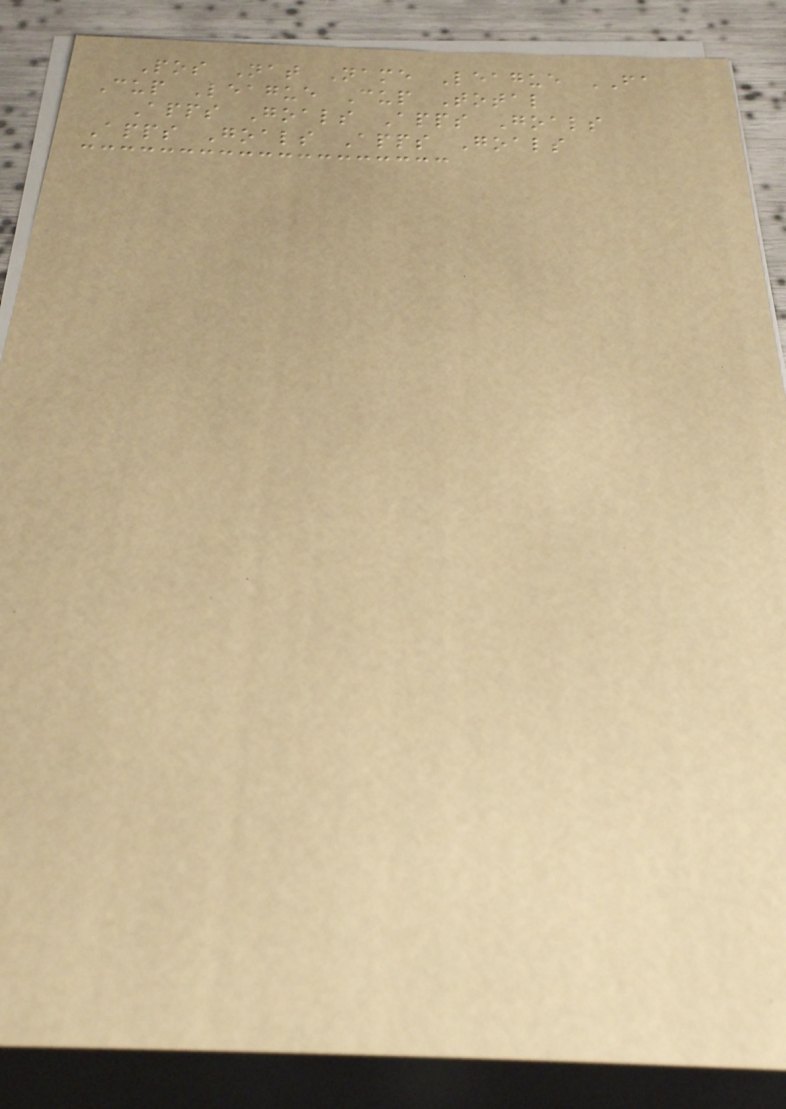Pos Nat Name League FA
Cup League Cup Total
Apps Goals Apps Goals
Apps Goals Apps Goals
